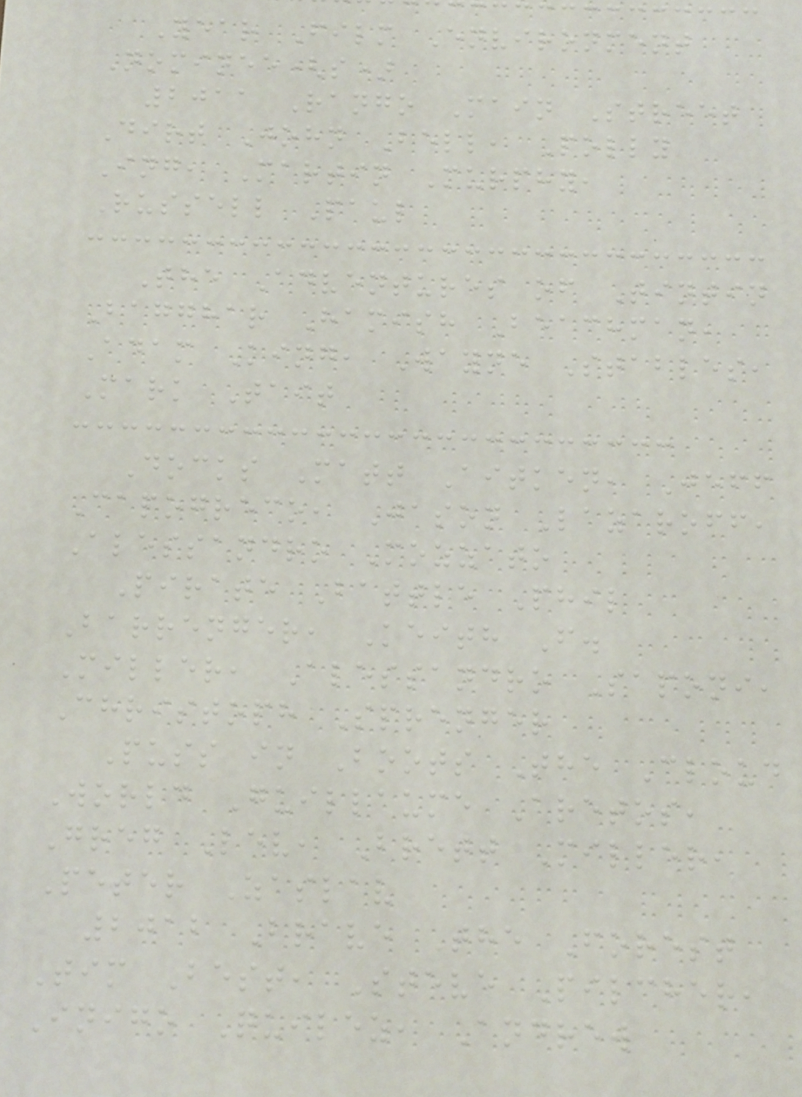Year Film Environment
Nominee(s)
2011 Rango Main Street
Dirt John Bell, Polly
Ing, Martin Murphy,
Russell Paul
The Adventures of Tintin
Bagghar Hamish Beachman,
Adam King, Wayne Stables,
Mark Tait
Docks Matt Aitken, Jeff
Capogreco, Jason Lazaroff,
Alessandro Mozzato
Pirate Battle Phil
Barrenger, Keith F.
Miller, Alessandro Saponi,
Christoph Sprenger
Puss in Boots The Cloud
World Guillaume Aretos,
Greg Lev, Brett Miller,
Peter Zaslav
2012 Brave The Forest
Tim Best, Steve Pilcher,
Inigo Quilez, Andrew
